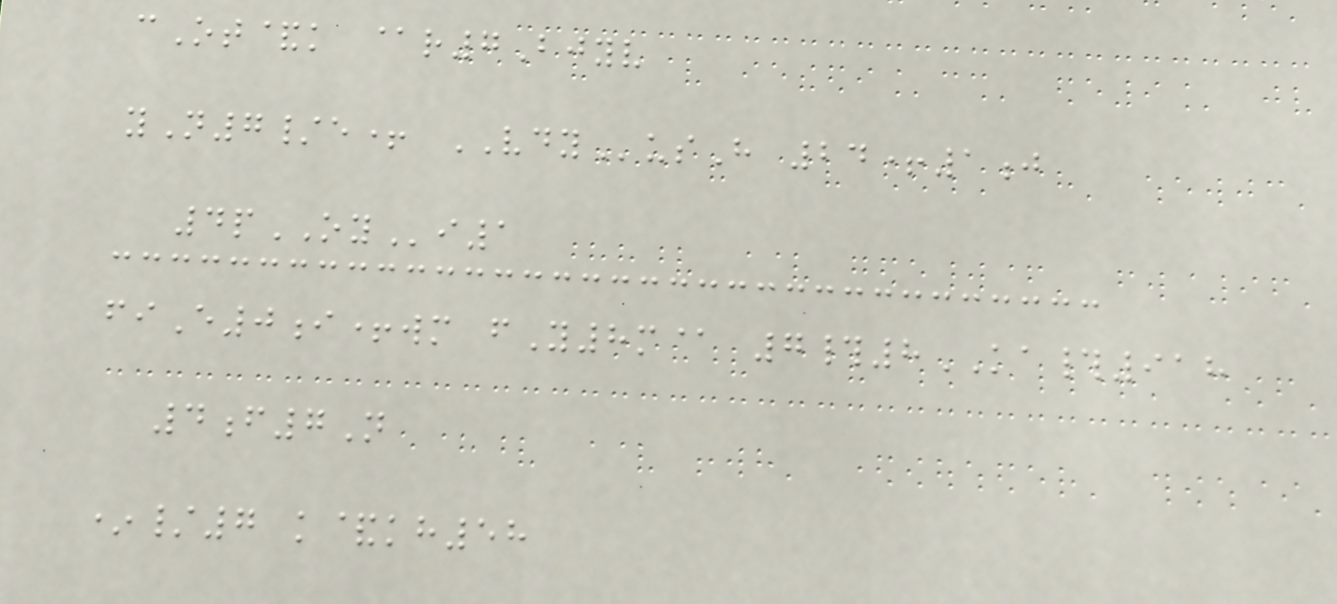cOt&k @r7Bjyv
yN7/e+ VDYusH 24+1j
4pOYi1
fiE0i+wm fY8m@ 7#8KA#918
4f7N
*/7 k&kh58
